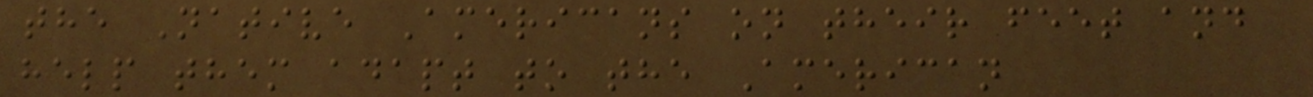the Native Americans on their feet and
help them adapt to the American
